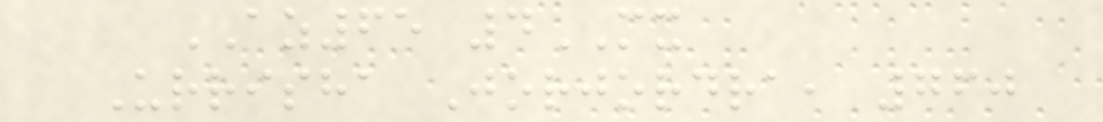AZ65 4MX
Urrisha Jorjordra, 760
